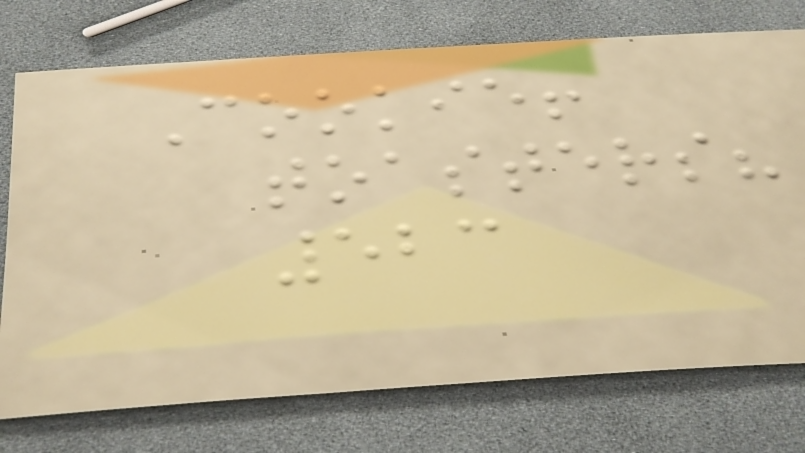Cookie!
toasters?
523
